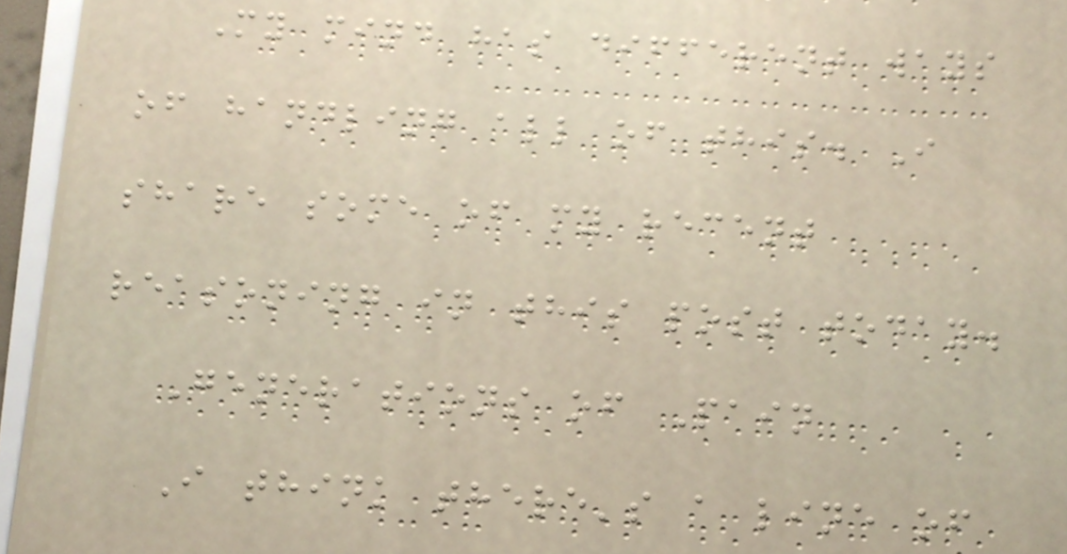My mind has different ways
of handling all of this. I
share some of my recent
reasoning in this post today.
Generations of Pain
I think there's a line of
